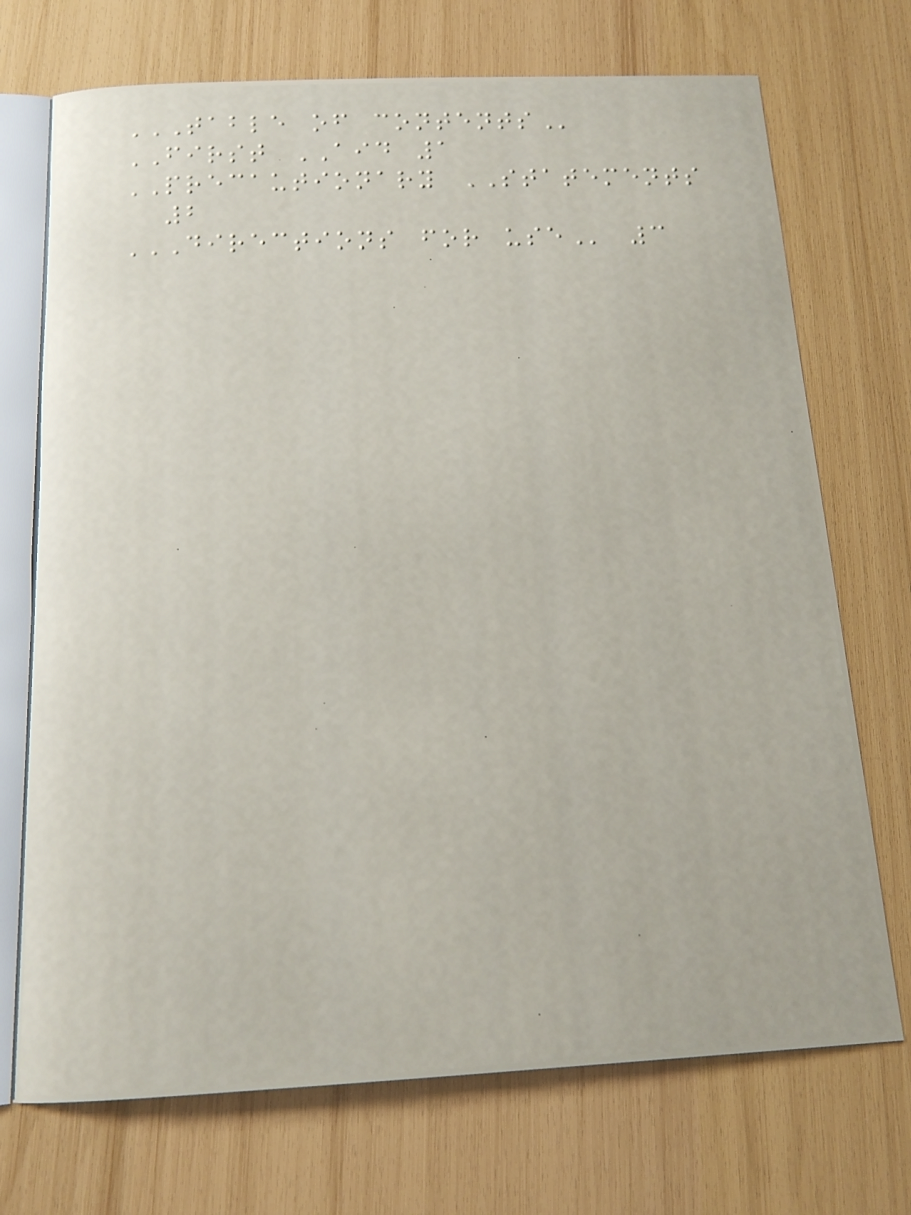TABLE OF CONTENTS
FIRST AID 1
PRECAUTIONARY STATEMENTS
2
DIRECTIONS FOR USE 3
